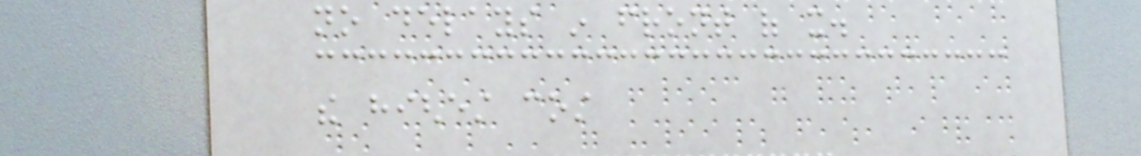no delays in front of it.
the highest cost
